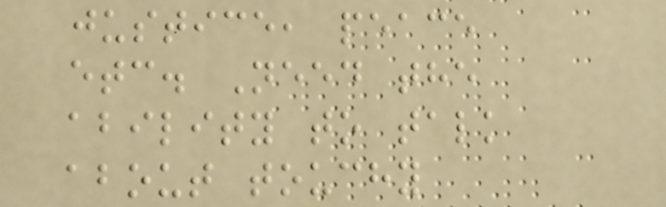justice, peace
etc. Need the
ability to talk
about touchy
